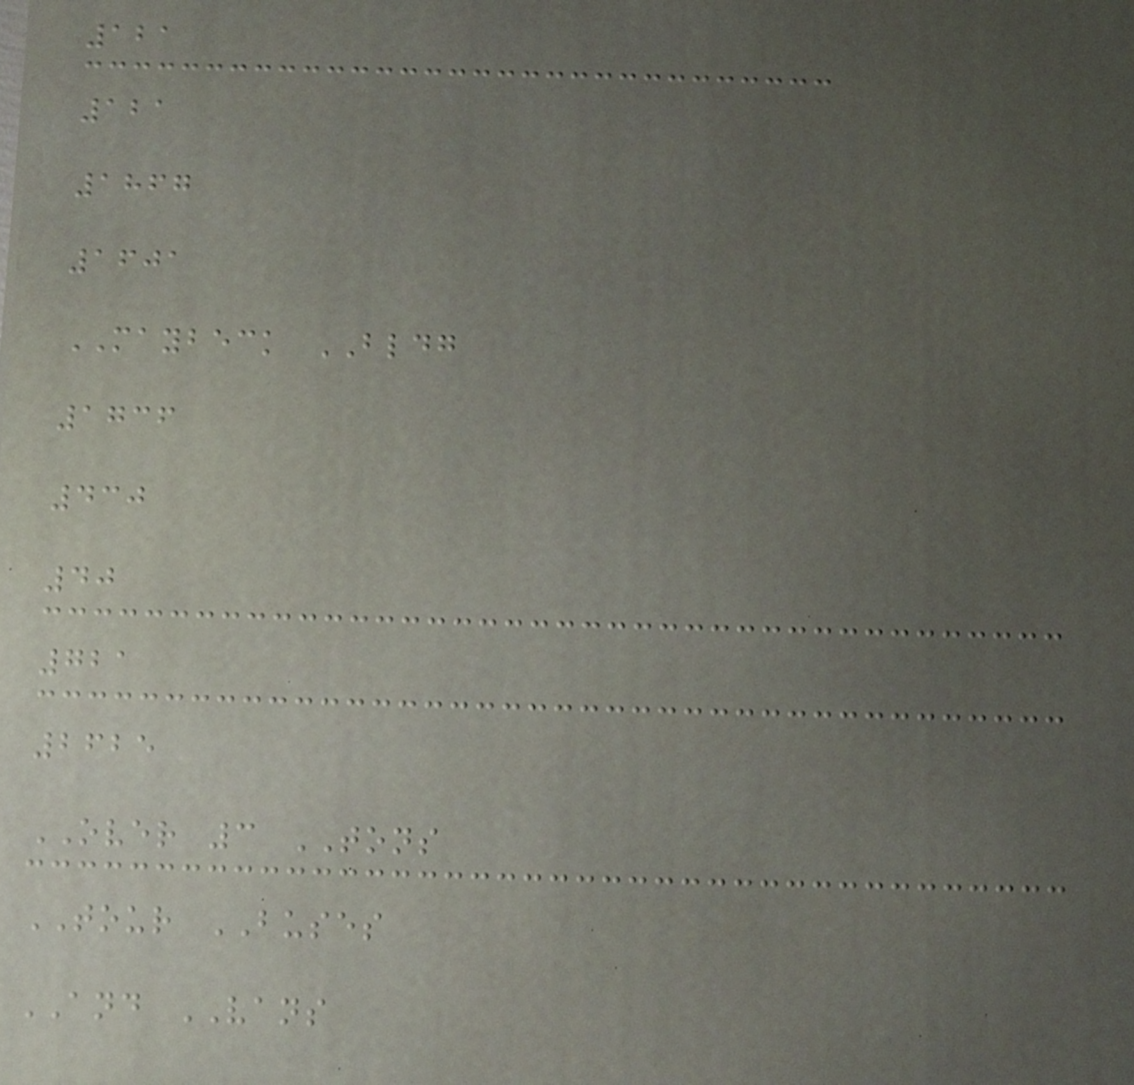121
121
1867
1601
MAYBECK BLDG
1736
430
40
721
2625
OVER 3 TONS
TOUR BUSES
AND VANS
